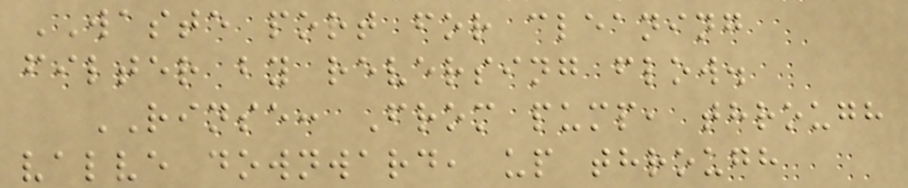WASTE port for cleaning
filter by reversing flow.
RINSE: From pump, through
valve downward, up through
